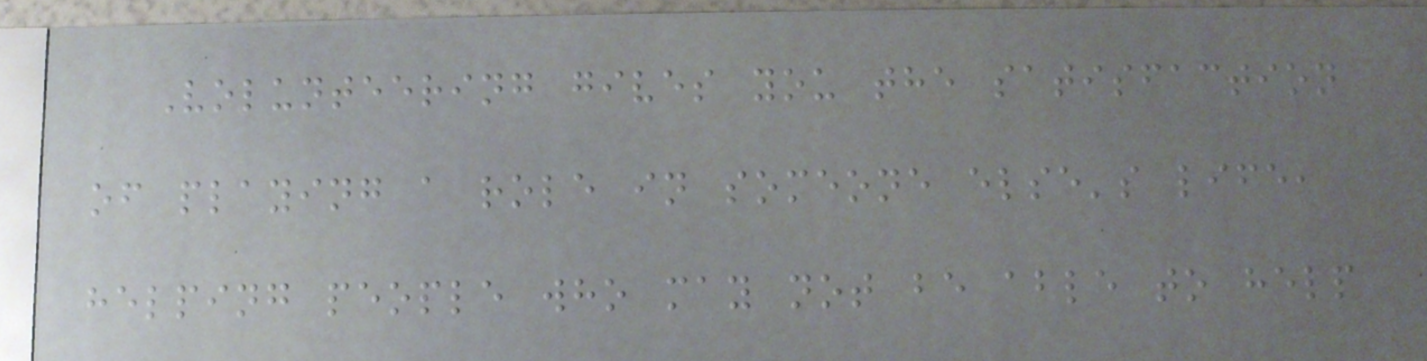Volunteering gives you the satisfaction
of playing a role in someone else's life,
helping people who may not be able to help
